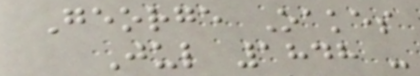George Oakes
Jul 1848 -
